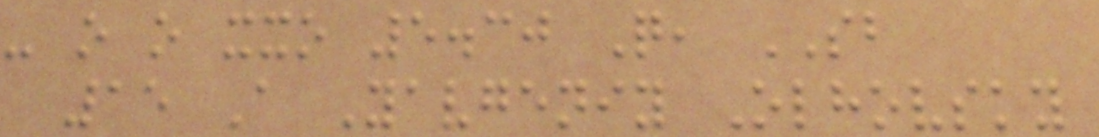- o o xxo 5.30 Q, SB
15 A Yavgeniy Olhovsky
